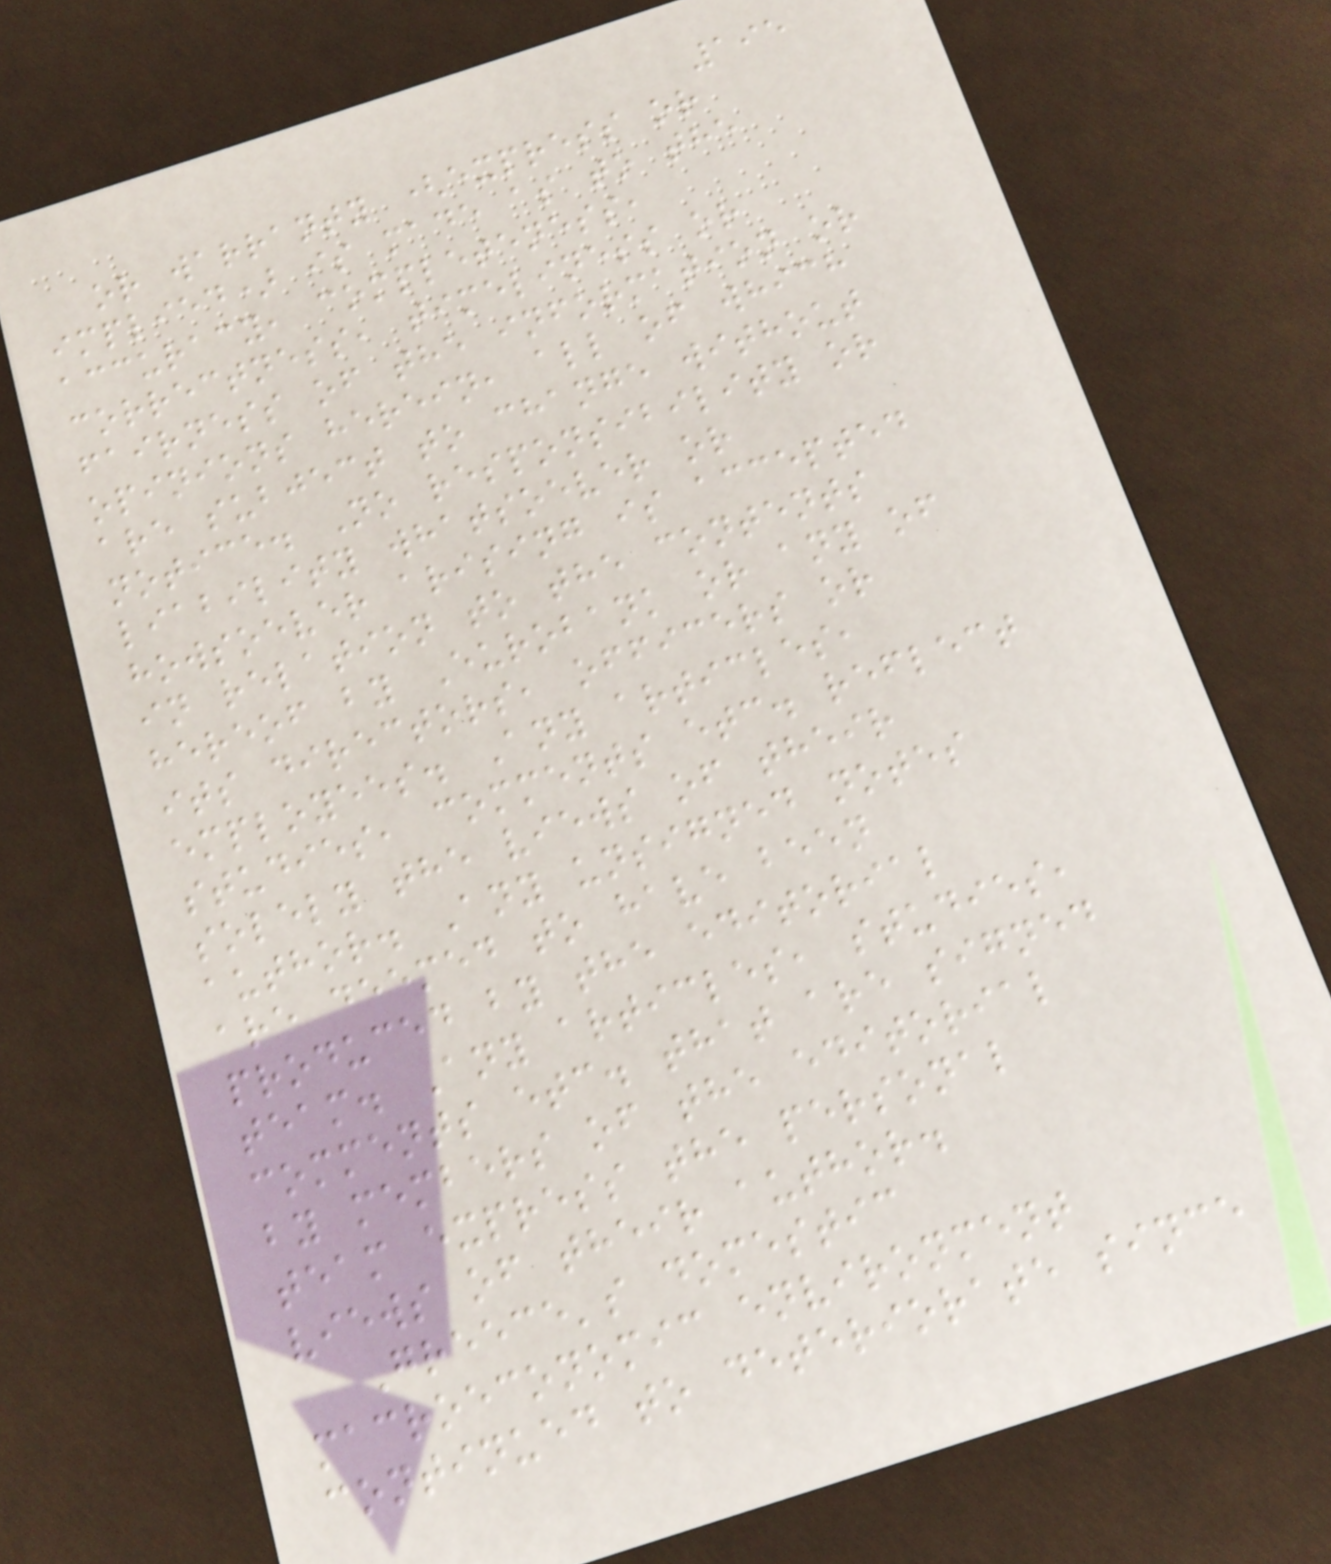195
or warranty (express or
implied) is made as to the
accuracy, completeness,
correctness, timeliness or
fairness of the information or
opinions herein, all of which
are subject to change without
notice. No responsibility or
liability whatsoever or
howsoever arising is accepted
in relation to the contents
hereof by Eurobank or any of
its directors, officers or
employees. Any articles,
studies, comments etc. reflect
solely the views of their
author. Any unsigned notes
are deemed to have been
produced by the editorial
team. Any articles, studies,
comments etc. that are signed
by members of the editorial
team express the personal
views of their author.
Greece's domestic
macroeconomic environment
continued to deteriorate since
